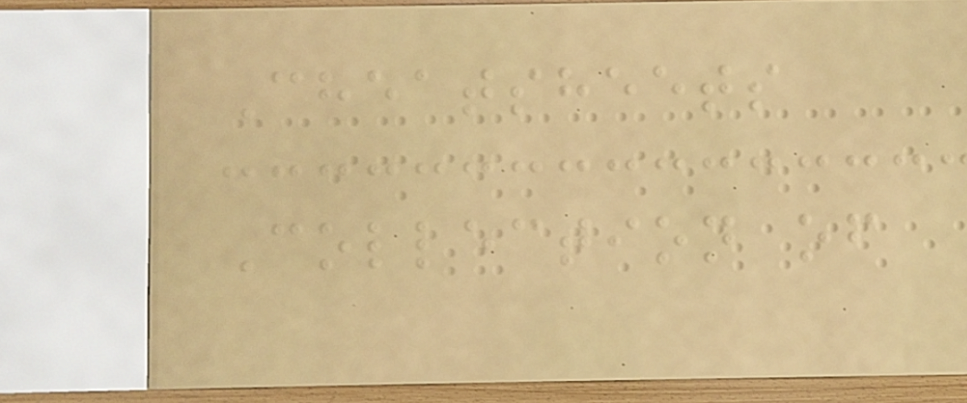Cheatsheets
Collection of
